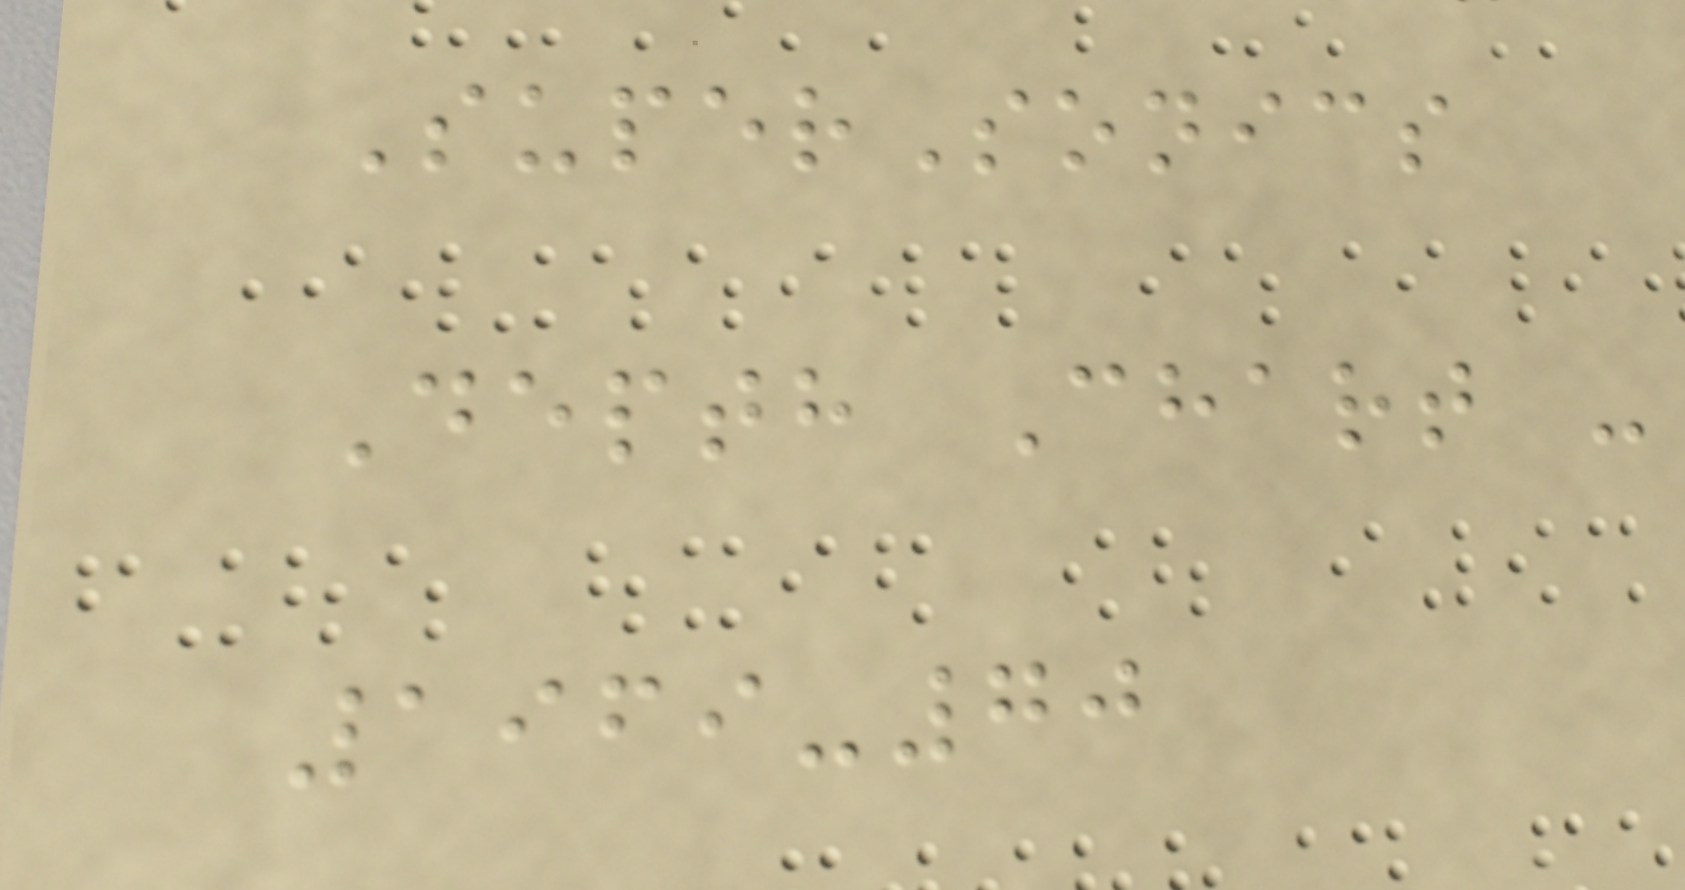SuperSonics
Depth Chart -
1969-70
